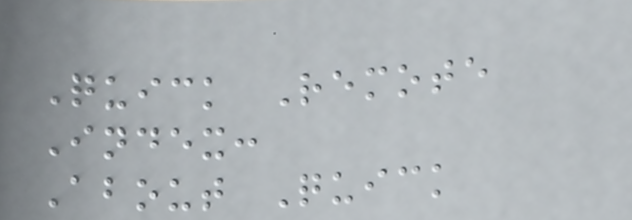Quick Remote
Index:
About Quick
